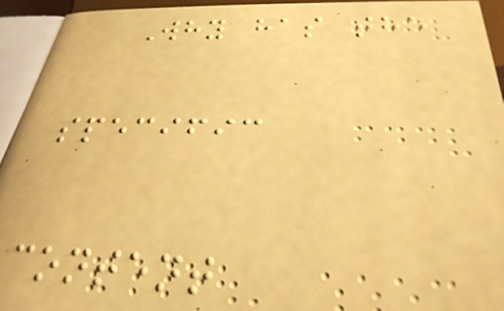Why has the
specific
content
